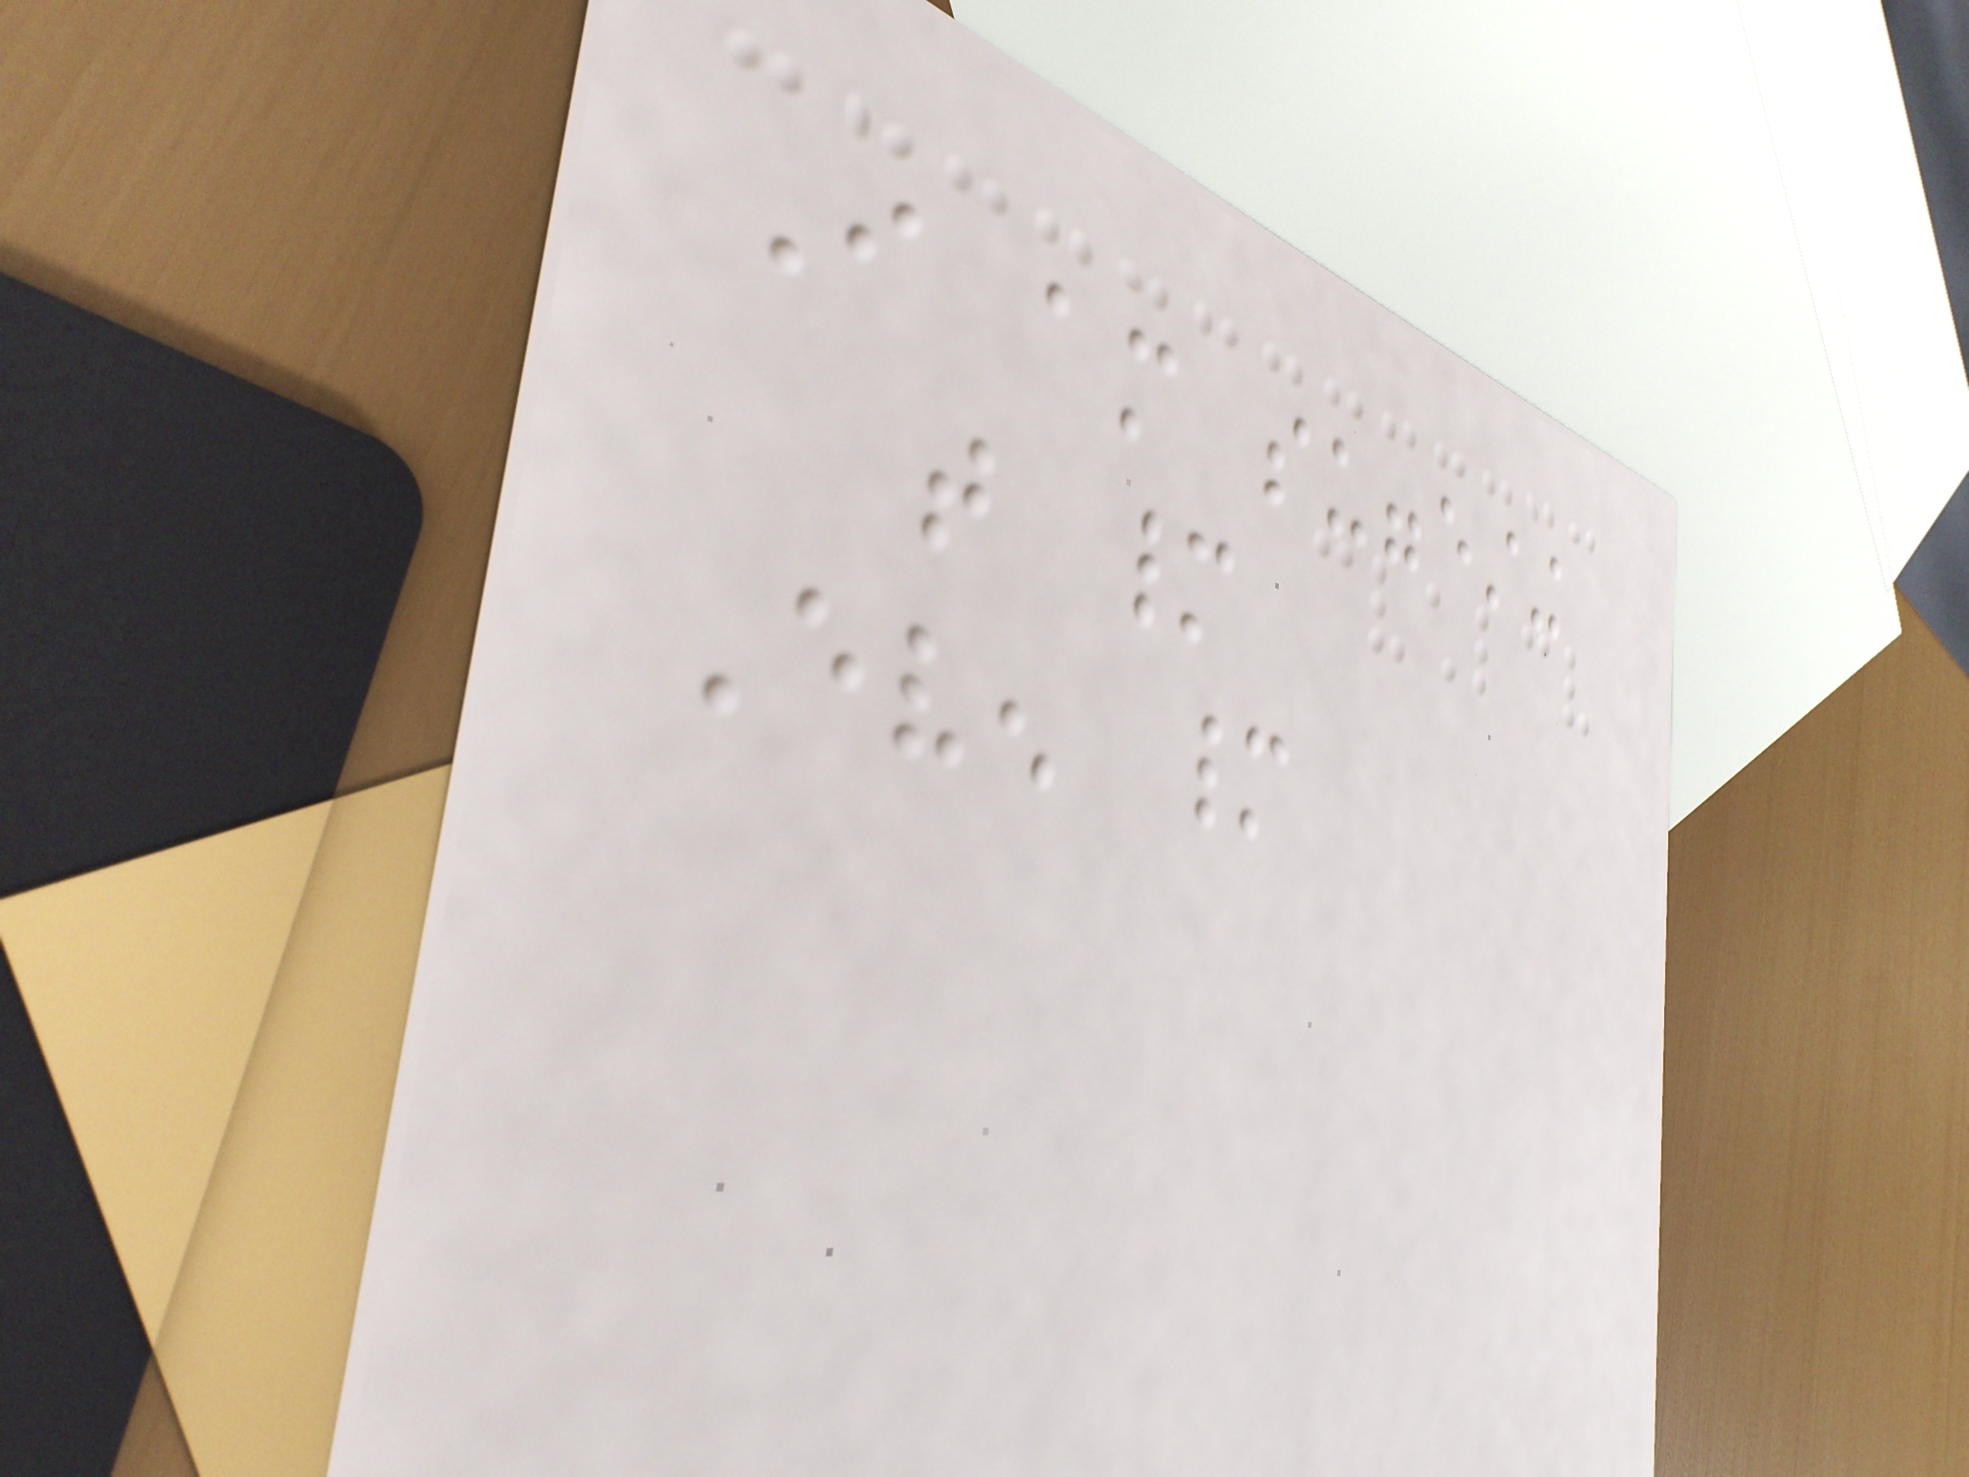I am suggesting
that many
Even many
